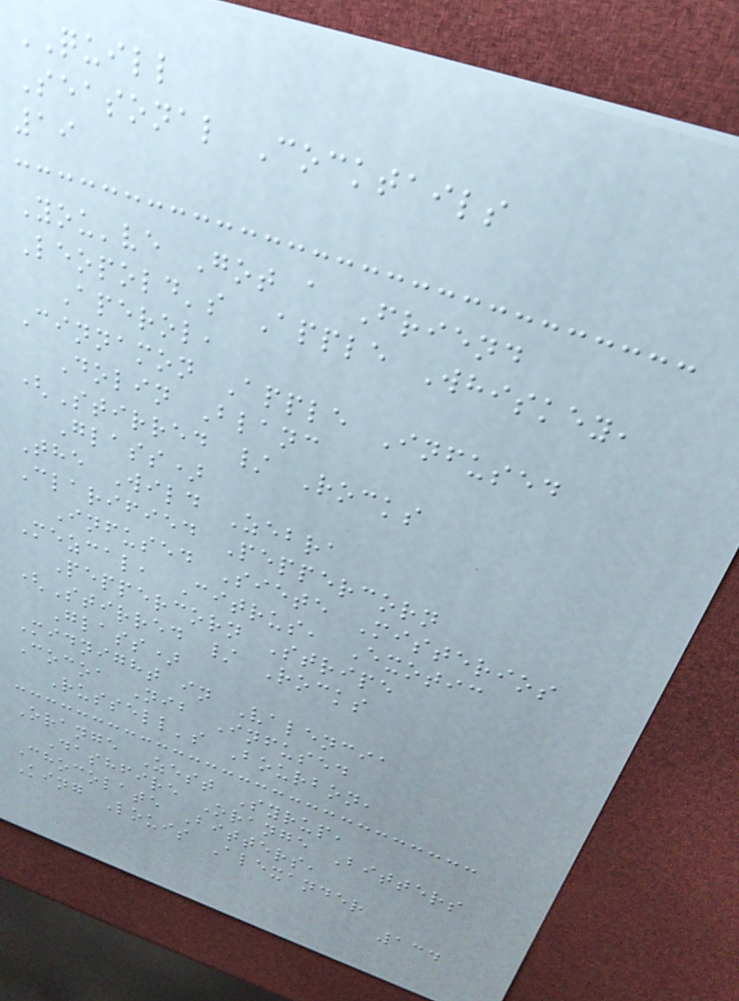QUILL
Seasonal Cocktails
19
You've Got a Friend
Leopold's Apple Whiskey,
Aperol,
Cinnamon Apple Infused
Dolin Blanc
(Stirred / Rocks
Glass)
The Wild Zebra
Clarified Peppercorn
Infused Siete Misterios
Mezcal, Citrus, Exotic
Peppercorn Stripe
(Stirred / Rocks
Glass)
Midnight in Valencia
Cocoa Nib Infused
Russell's Bourbon,
Orange Zest Syrup,
Dashfire Orange Bitters
Chocolate Bitters,
King Louis Alexander
134
